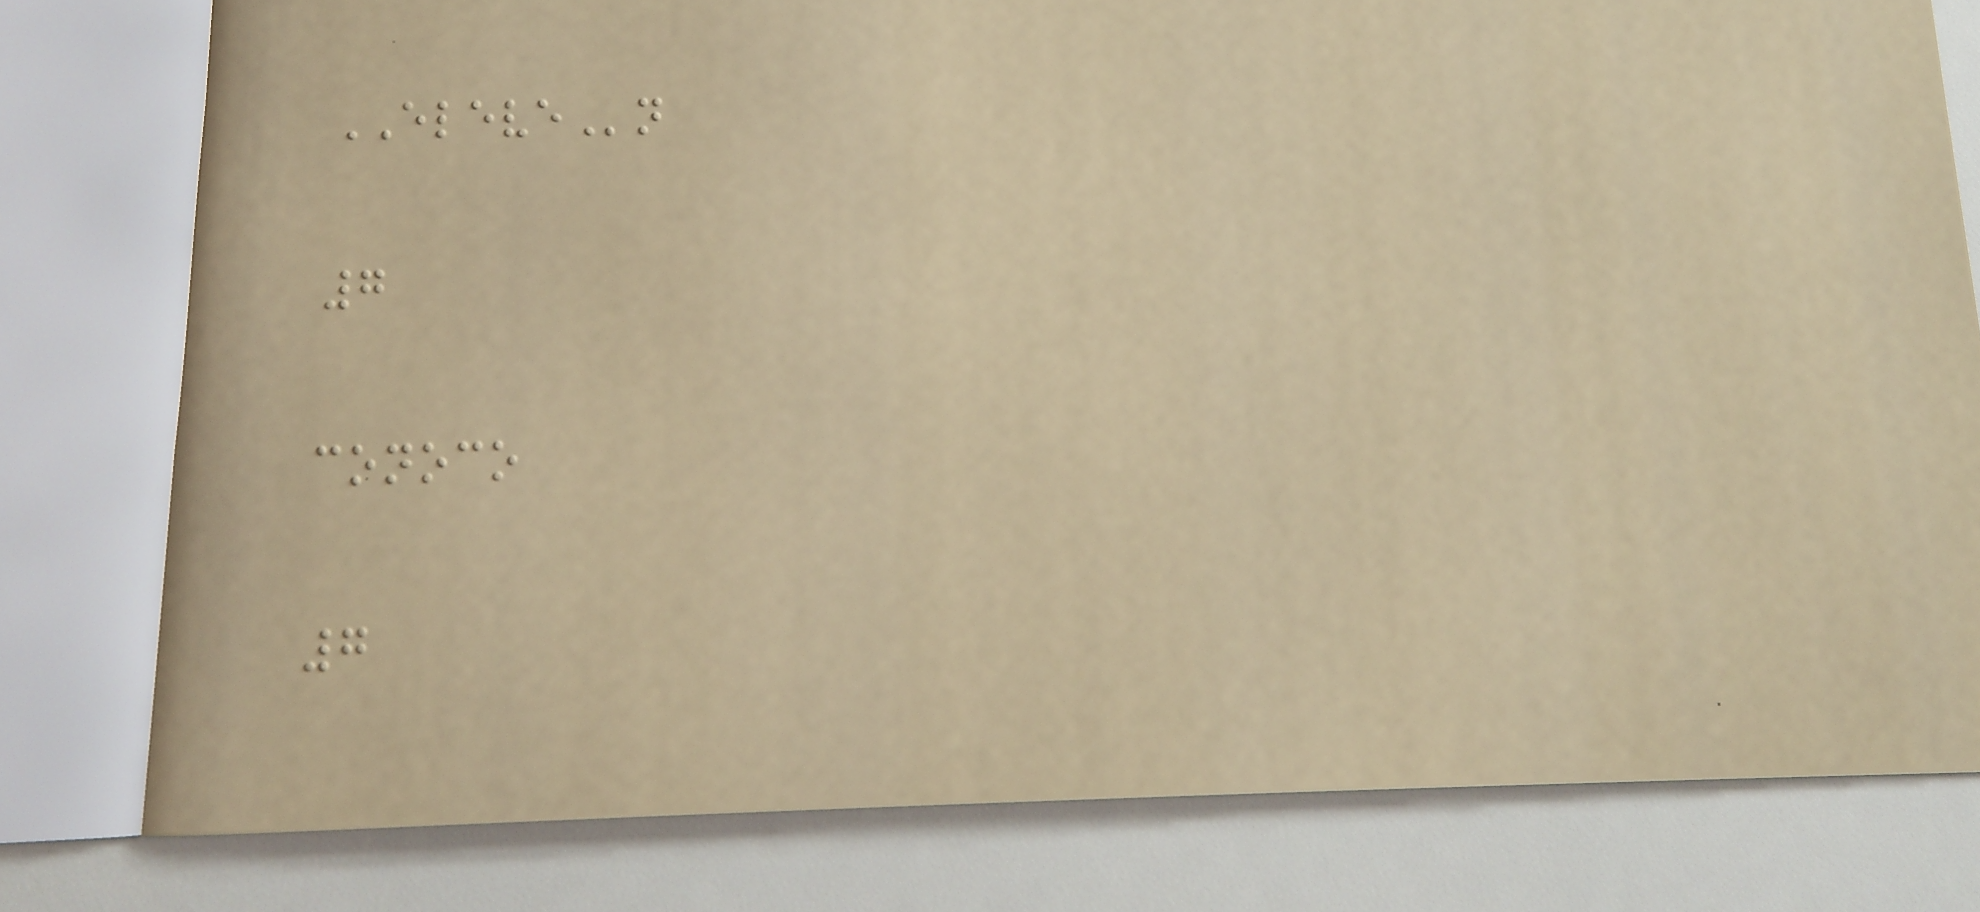ELEVEn
7
conoco
7
